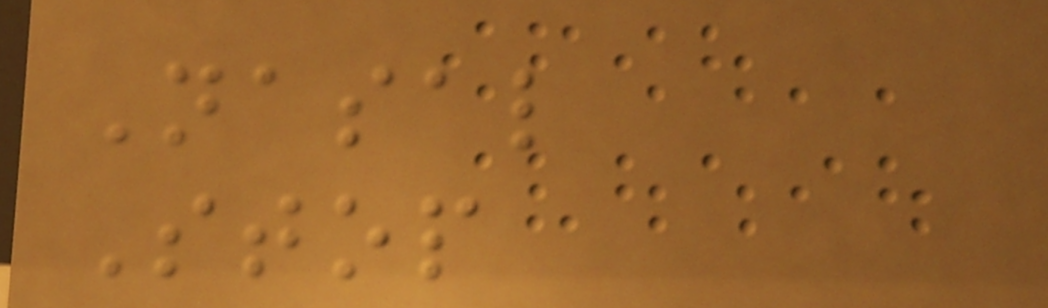Nasal
Stop
